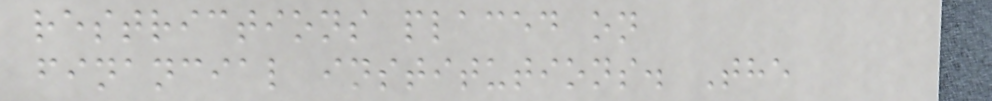restrictions placed on
financial institutions. The
